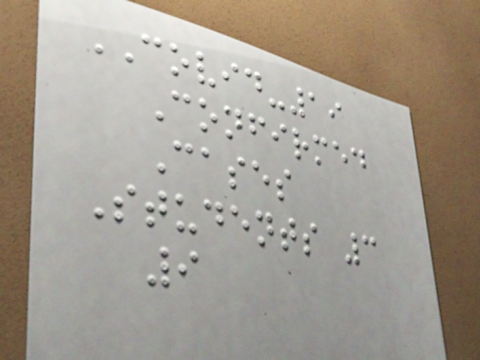COVID-19
Confirmed
Cases
Students 3
9
